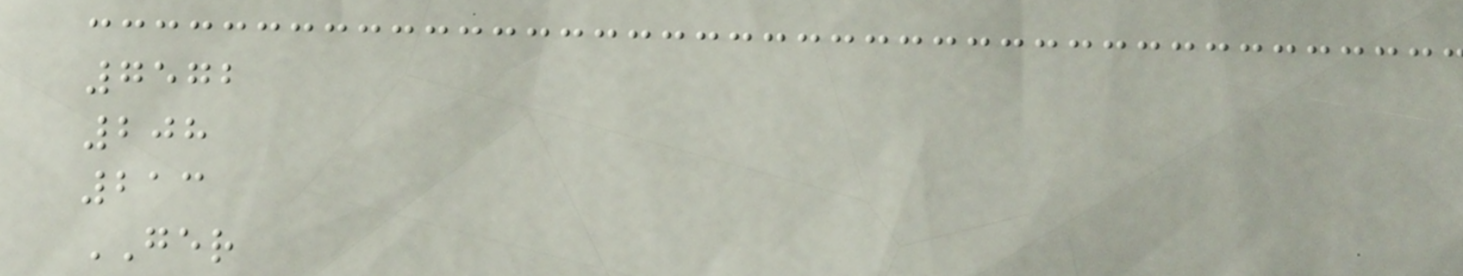7572
208
213
GER
